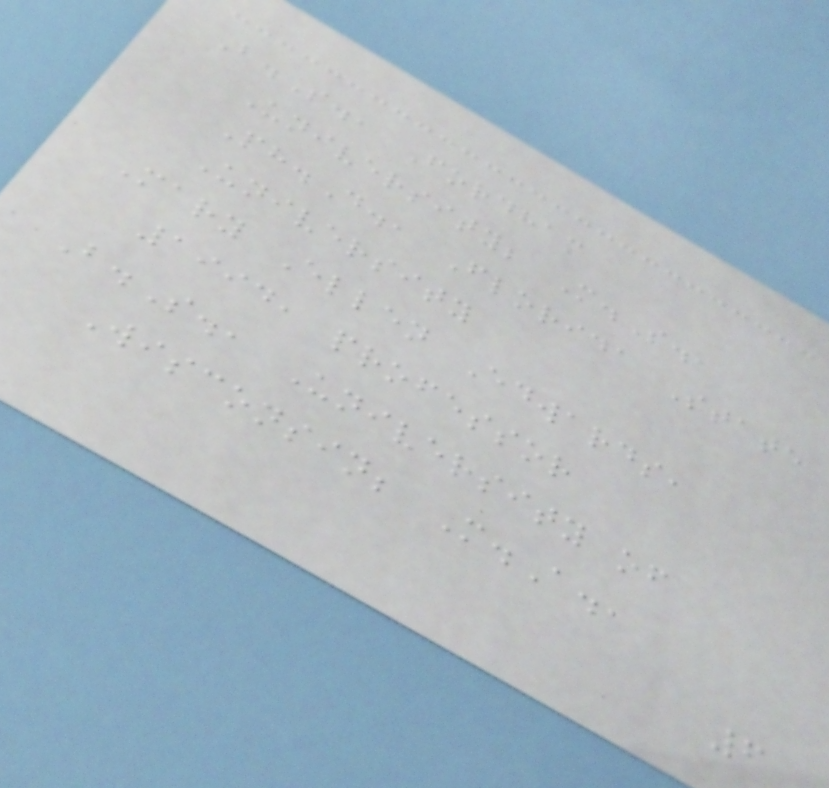B.S., Fordham
University; M.S.,
Ph.D., Florida State
University
Mary Ellen Edwards,
1994, professor
B.S., University of
Wisconsin; M.A.,
6
